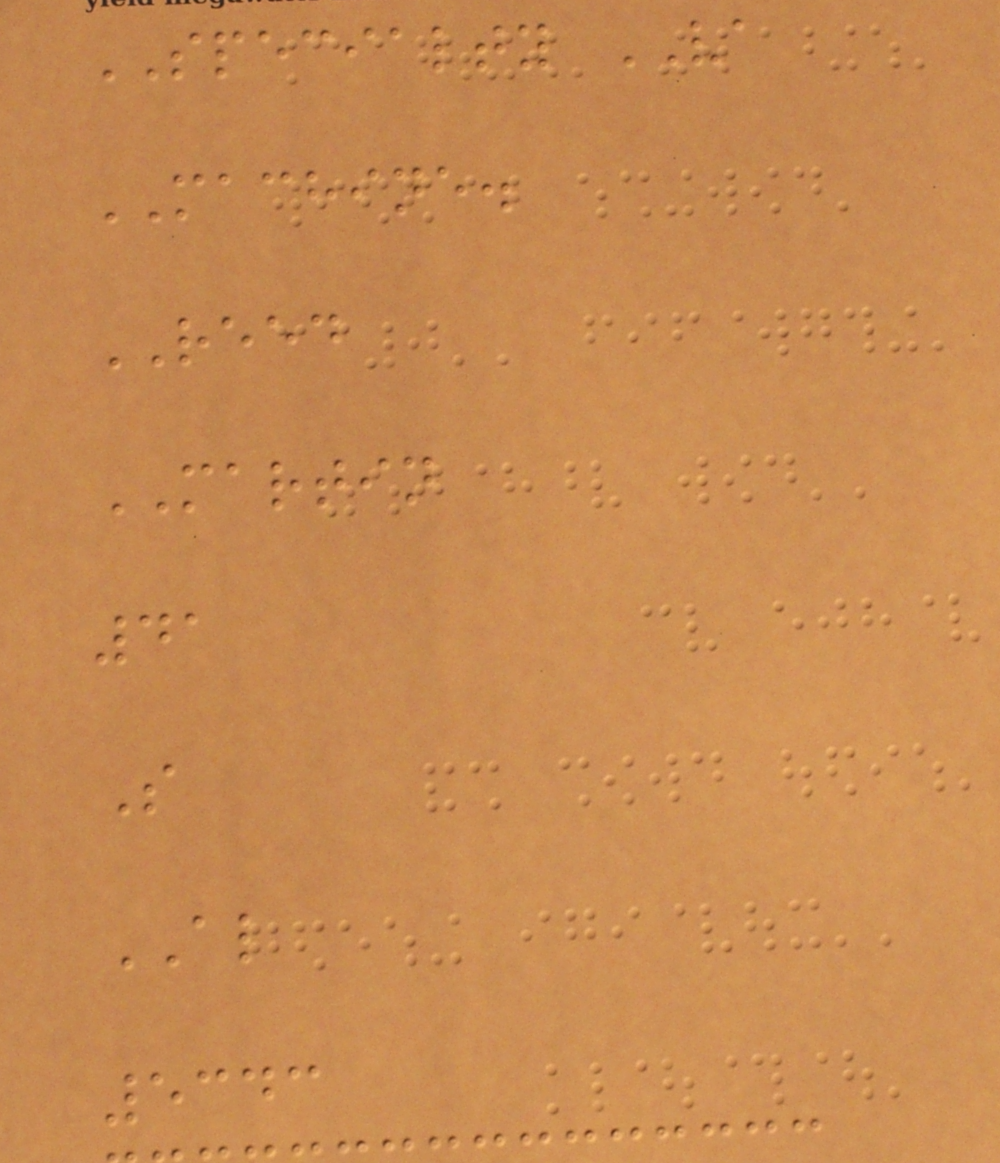SPECIALTY VA
MACHINE.
REED
MARTIN
41
S
AL
5343
